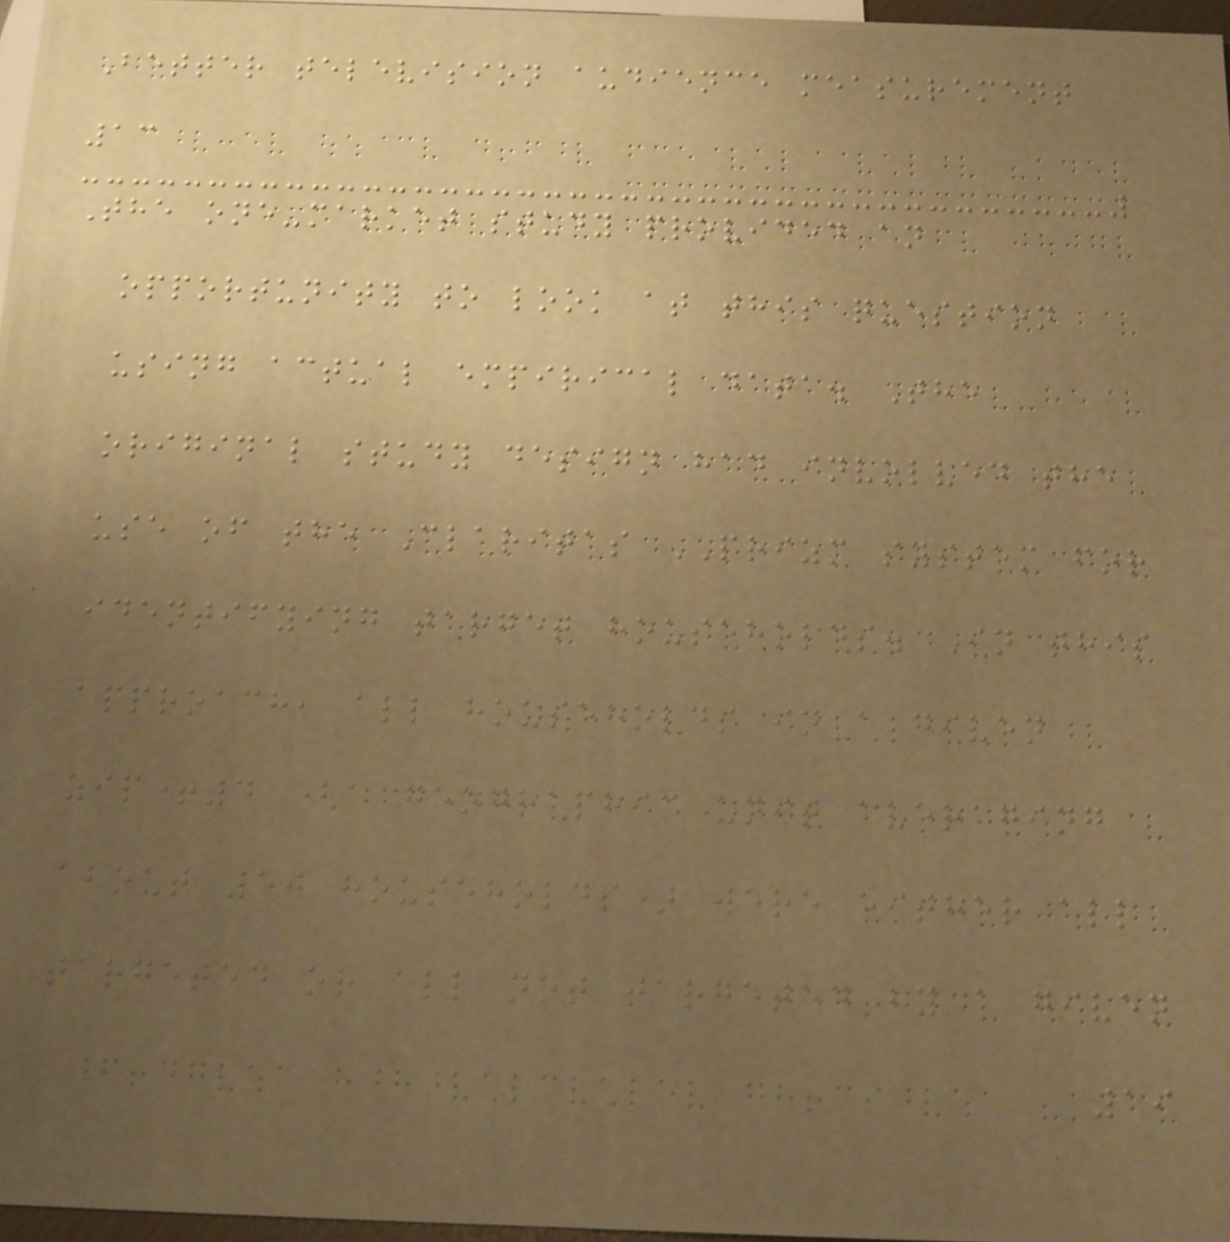Better television audience measurement
13
The one-market study provided an
opportunity to look at this question
using actual empirical data. The
original study design had involved the
use of the Claritas PRIZM system for
identifying target households. In this
approach, all households in a given
zip+4 (a geographic unit averaging
about 50 households) were either all
targeted or all not targeted by a given
19
